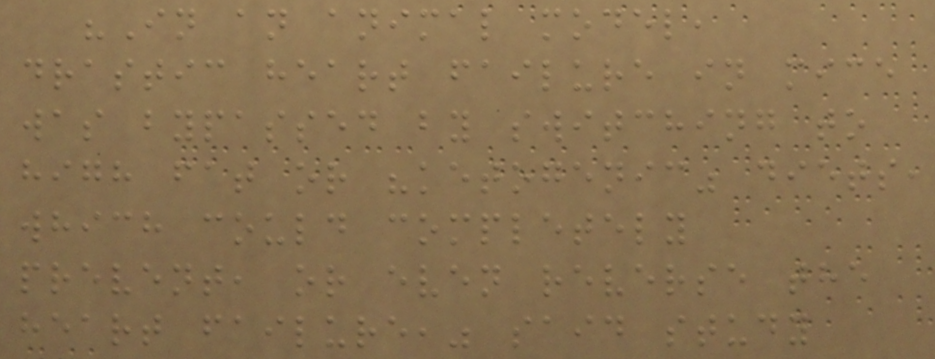"In an animal model,
drastic heart failure in mice
was bypassed by switching to
high fat or "ketogenic" diets,
which could completely
prevent, or even reverse the
heart failure," said study
